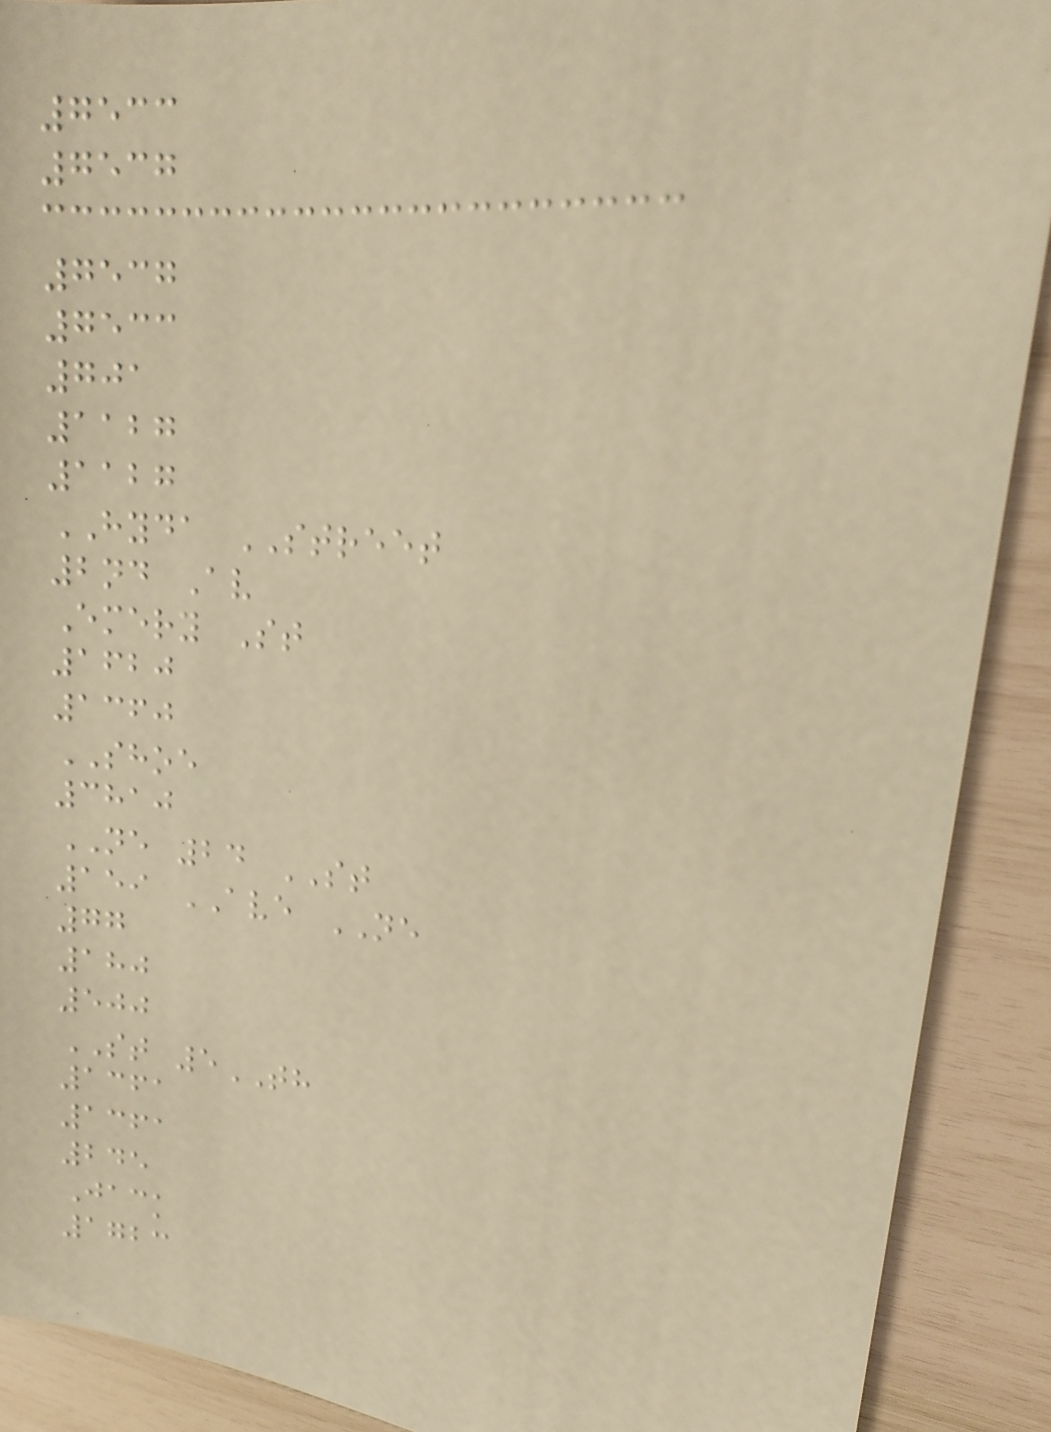7533
7537
7537
7533
701
1127
1127
HYDA STREET
2nd Av
Emery St
1620
1360
SHOE
3810
NE 24 ST
159 AVE NE
77
180
500
ST 5TH
1361
1361
245
Jack
1723
